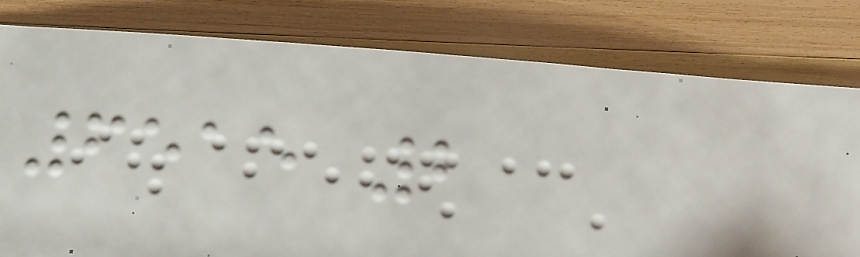6515 2
